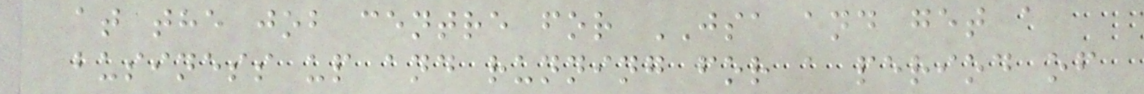at the job centre for JSA and get a
business up and running for a period of
